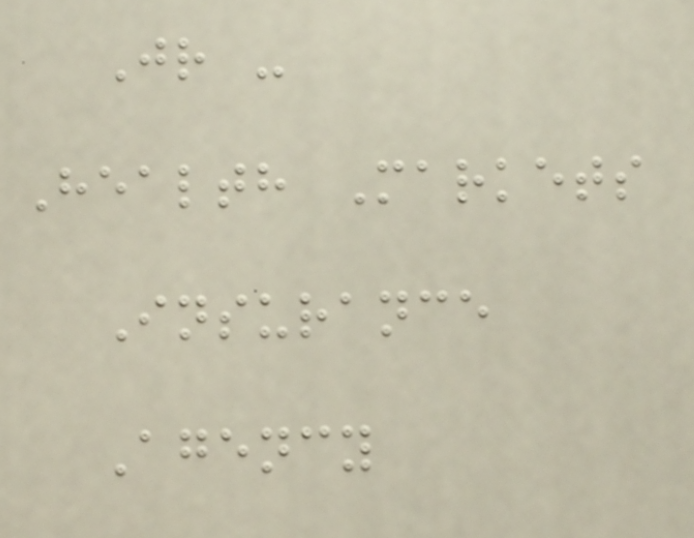Jr -
Health Markets
Insurance
Agency
